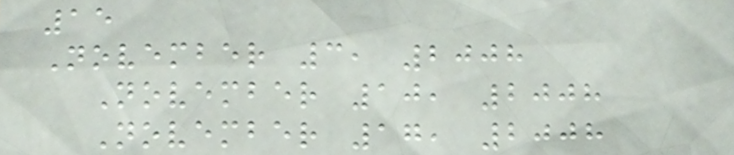15
November 3, 2008
November 10, 2008
November 17, 2008
